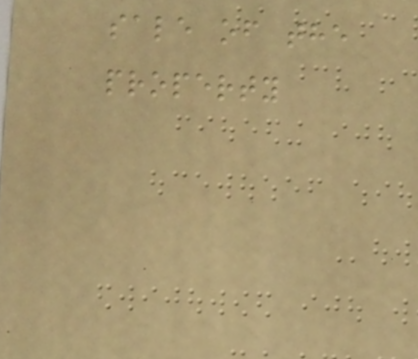sale of the
property
